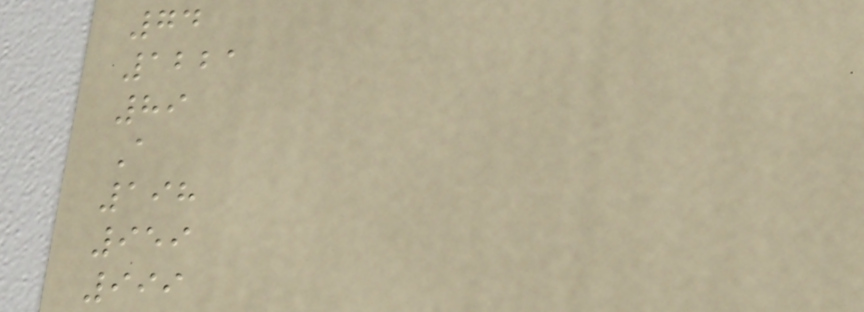74
1221
89
A
198
959
999
